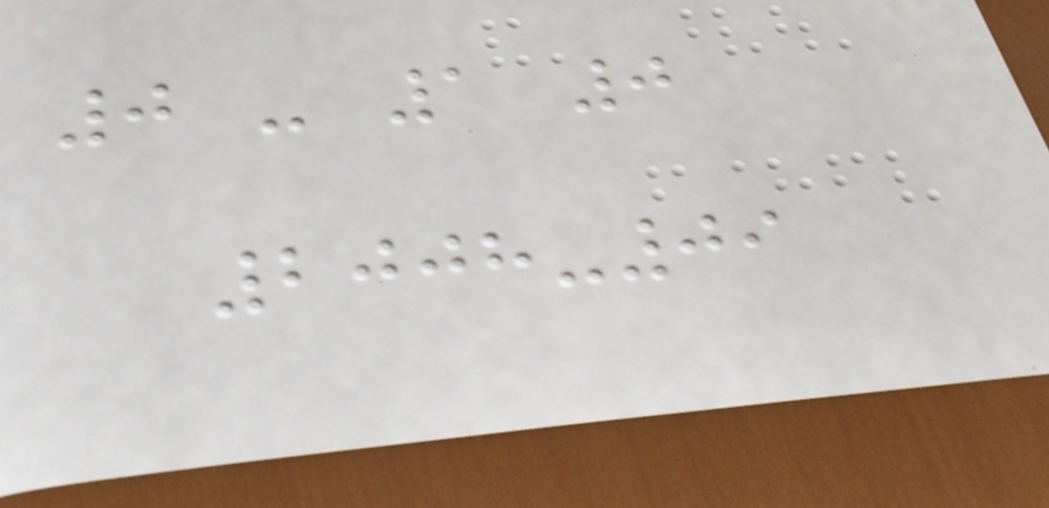0 - 1 0
2008-09
